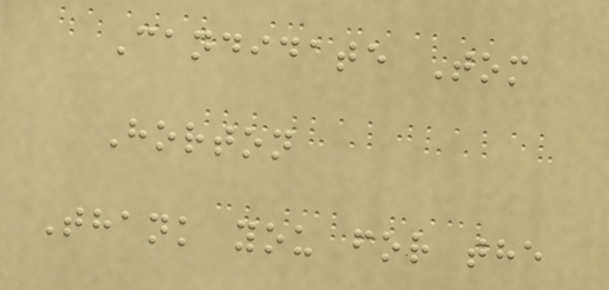Candidate Tom
Horton
Thank you for the
